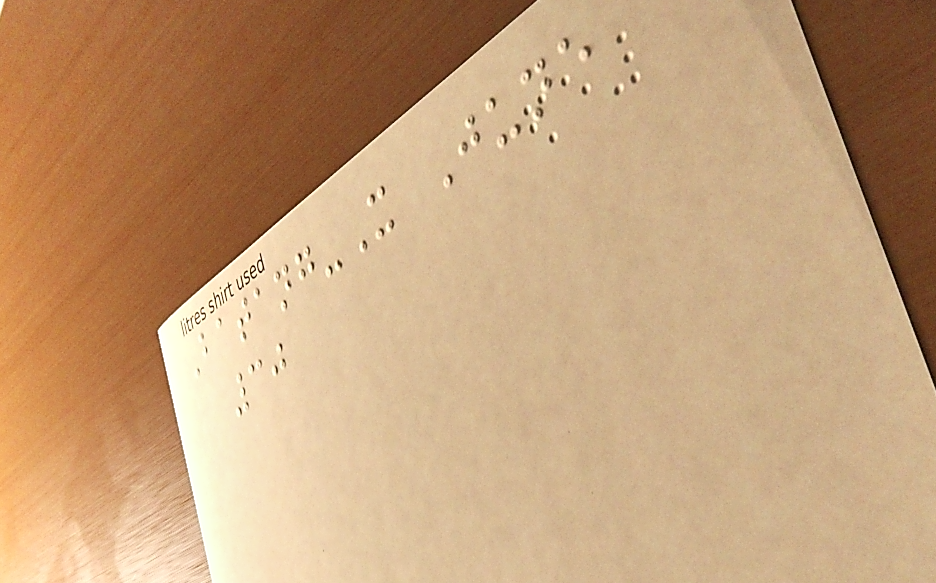Batang-X June
30
